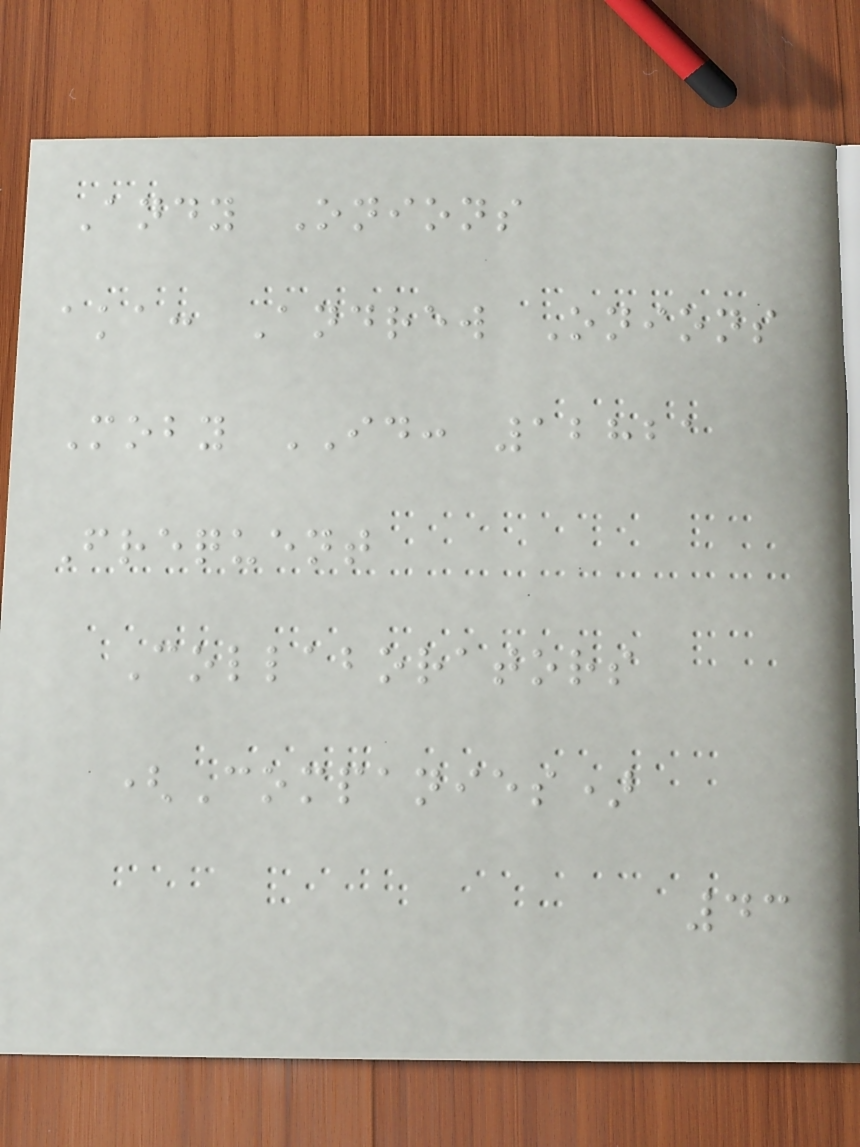Andy Onions
aka: Andrew Onions
Moby ID: 12821
Frequent
Collaborators
(Companies)
43
